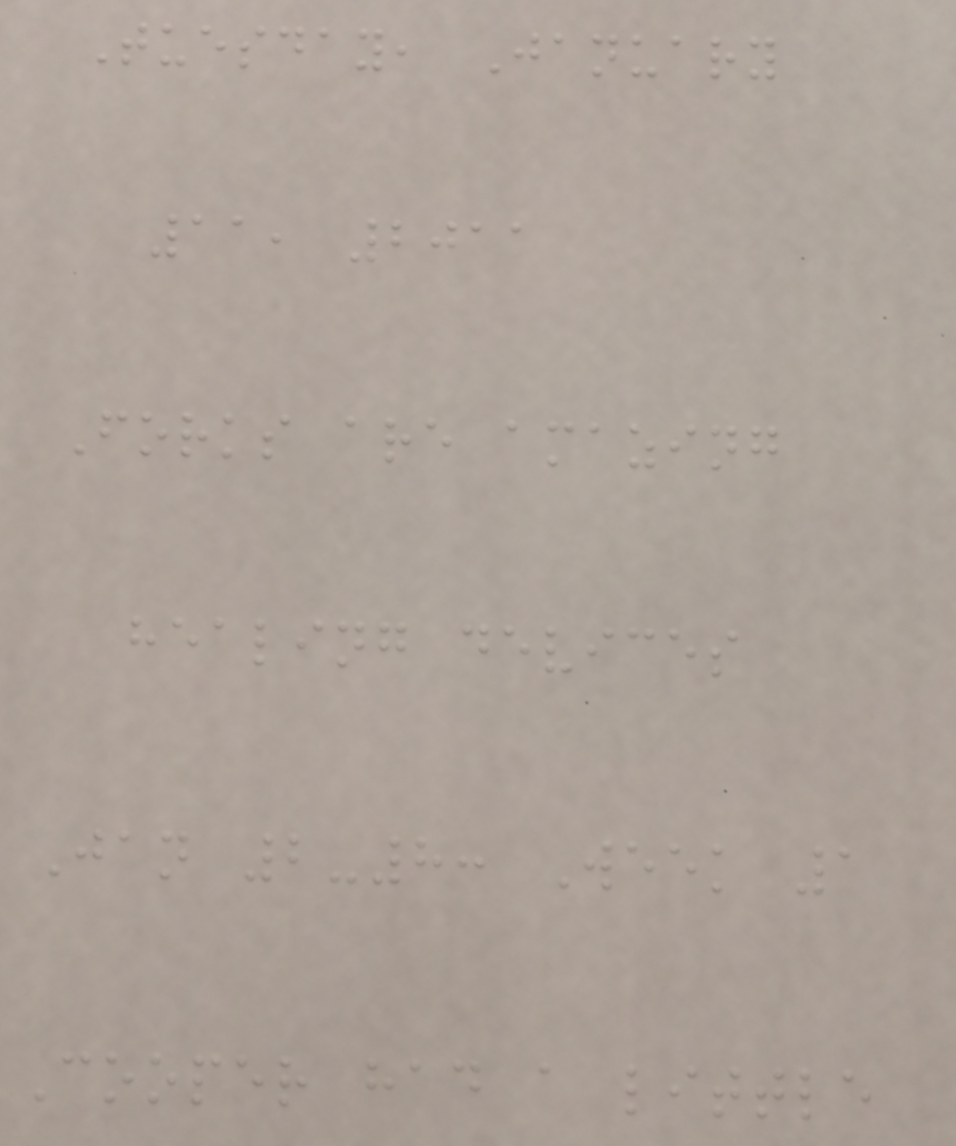Tuesday, January
11, 2011
Forks are amazing
healing devices
Jan 2-8: Week 1
Cooper had a little
